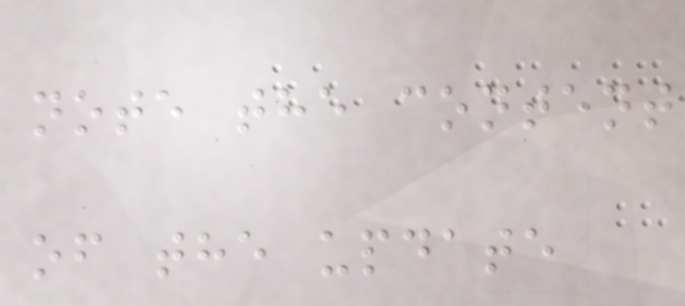note the content
of the update
